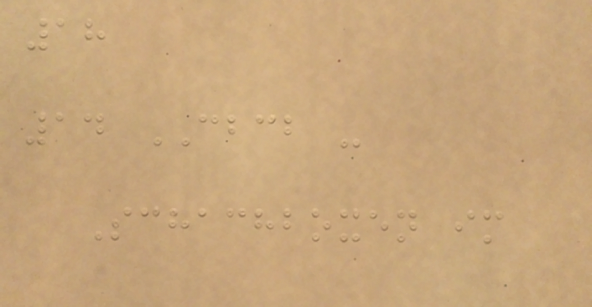18
14 CBCB -
Schachboxen im
